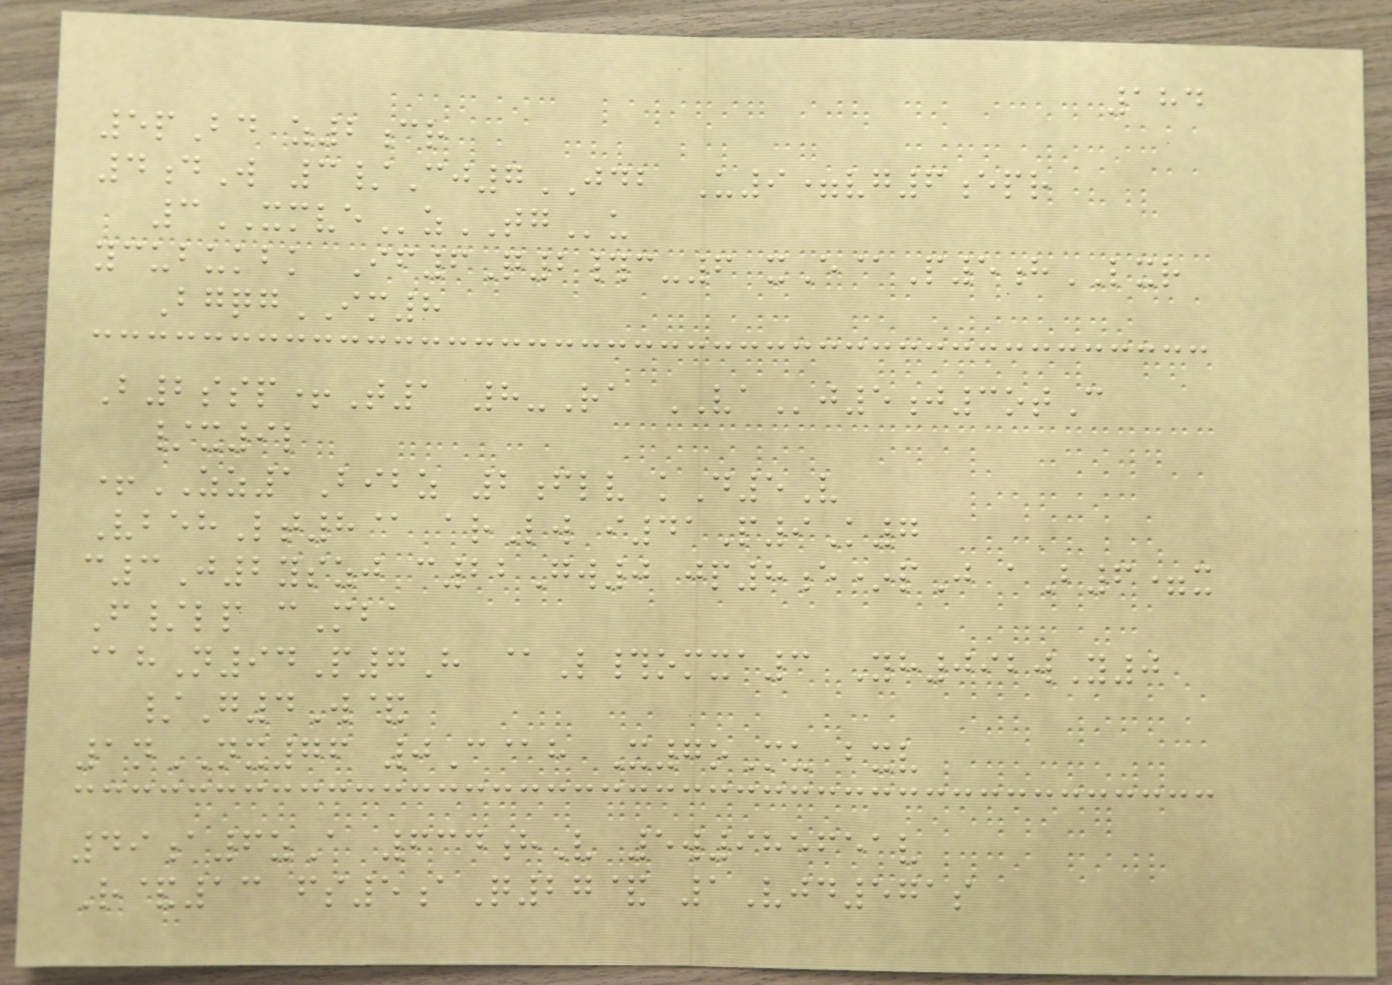184
5pBd z2cr
4dW 3/Cj7JDB U9=vg6epr
3XMVEzTGu
ycubukbk If6Q2#c-6 xE@P5hLXR
BgqgIM8
B2ssp+T1 8-Ra VAj5j3otC
/x9l
+ZZ1Bibz 2flv kD5V
VbehLt8@ arLw i41P9K7
c3J2yszj c22Gw0 jp8e*pJ aB6=x
F/lp cMba
@hN94P7H @L#omxa3 Yh092wY0
/G4W&
1nNX76 0C@h X7oMu bxv
49a6zA 634hV 5w985651v
R&13 fs5aQ27& 1Vjd571s
